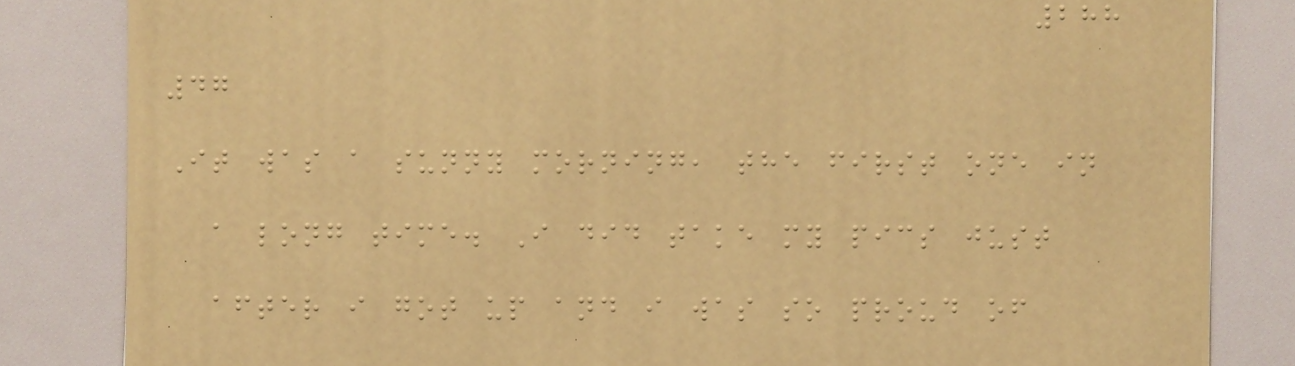288
47
It was a sunny morning, the first one in
a long time. I did take my pics just
after i got up and i was so proud of
